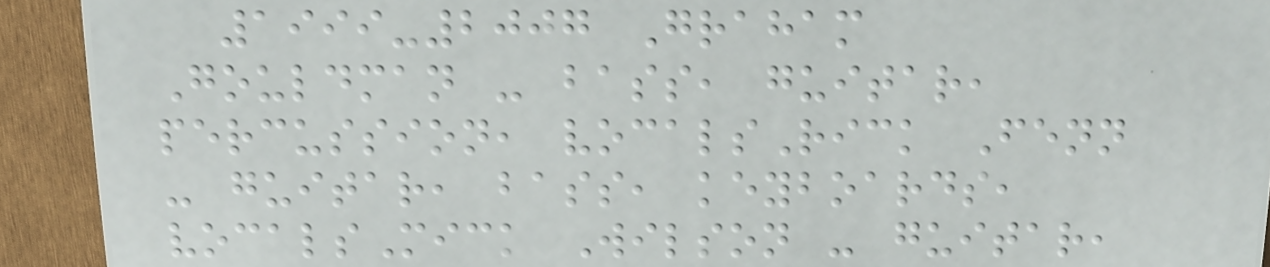1999-2007 Graham
Gouldman - bass, guitar,
percussion, vocalsRick Fenn
- guitar, bass, keyboards,
vocalsMick Wilson - guitar,
